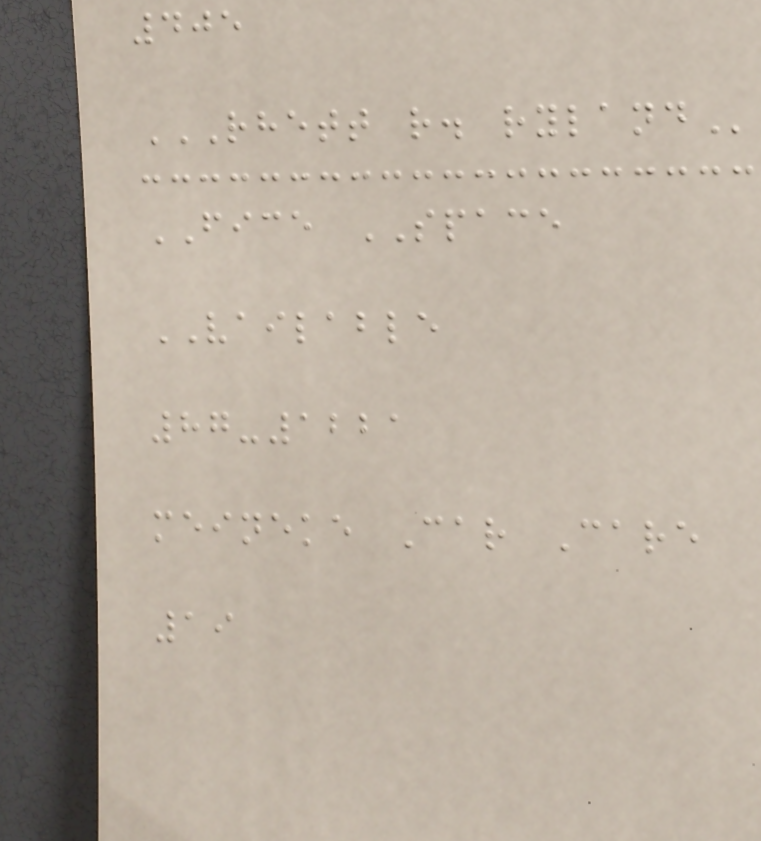405
RHETT R. RYLAND
FICE SPACE
VAILABLE
87-1221
meineke Car Care
19
